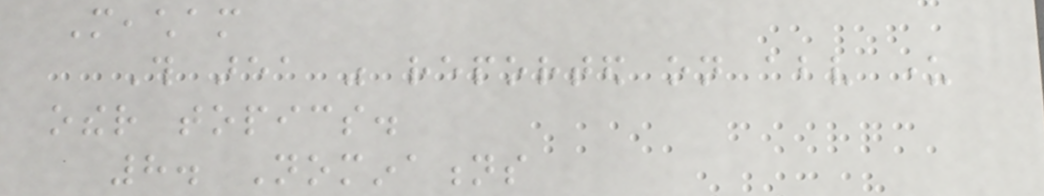Meacham
This area was reported on above under
other topics.
8. Nominations
